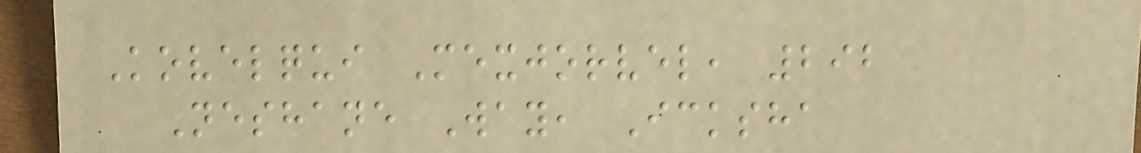Kovelqui Mexjorvel, 292
Neshane Way, Icksha
